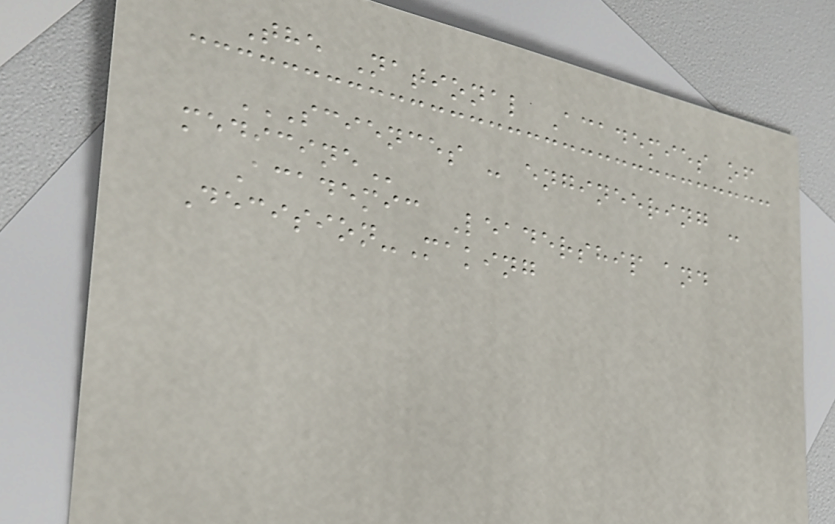The National Academies of
SCIENCES - ENGINEERING -
MEDICINE
Academic Leadership and
Decision-Making
